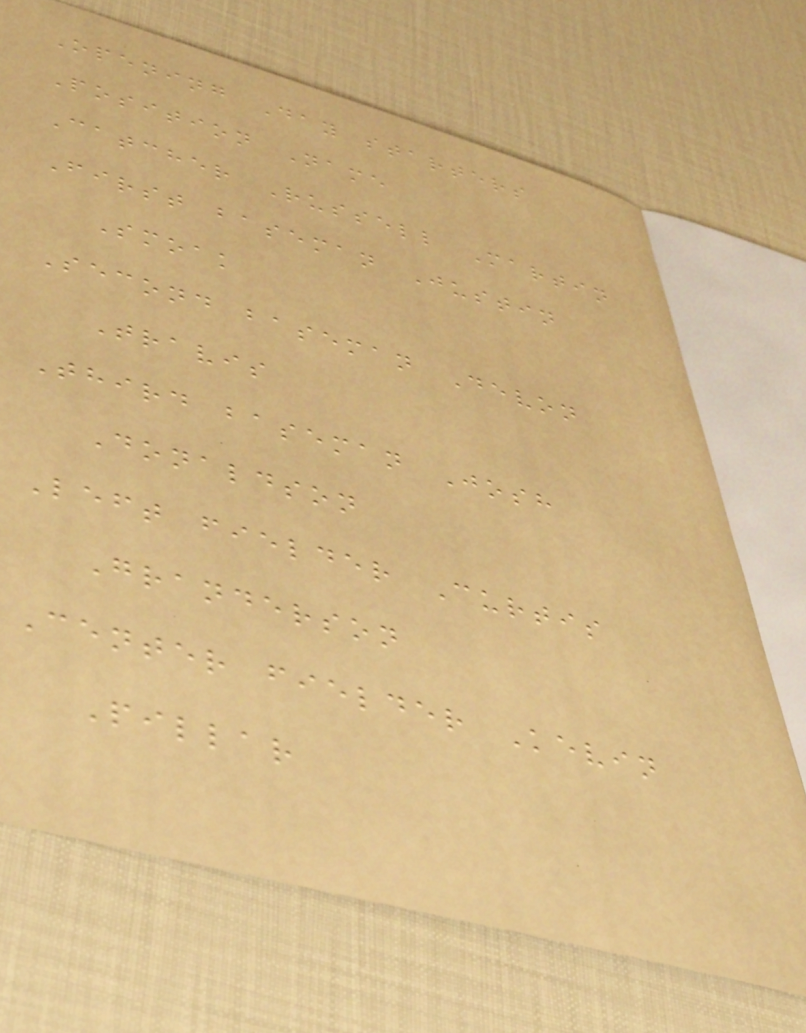Opening Day starters
Position Name
Catcher Russell Martin
First baseman Justin
Smoak
Second baseman Devon
Travis
Third baseman Josh
Donaldson
Left fielder Curtis
Granderson
Center fielder Kevin
Pillar
